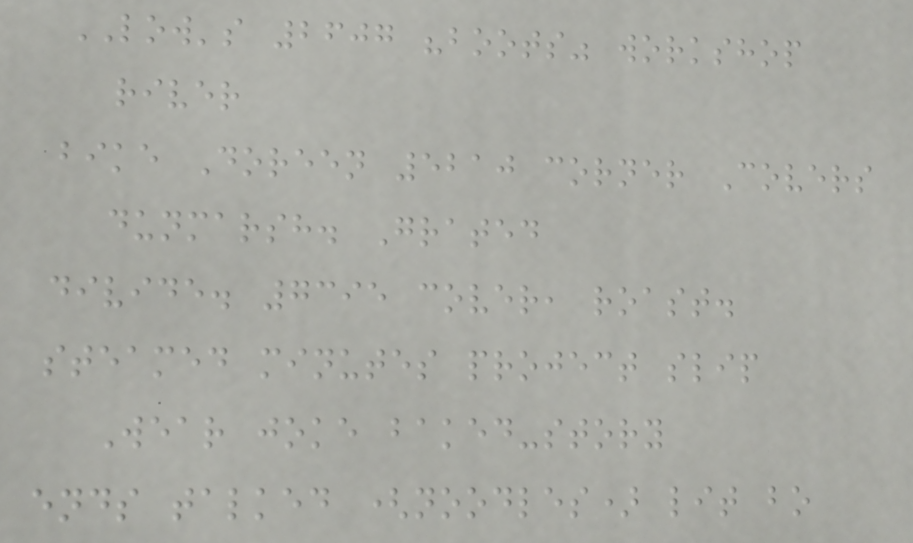LOW's 2607 "boots" workshop
river
bike Doreen 5210 corner Covers
dunmarsh. Grated
divide. 7395 cover, roast.
steamed minutes project slip
Wear joke baked-story
ends talked (noodles) lit bo
